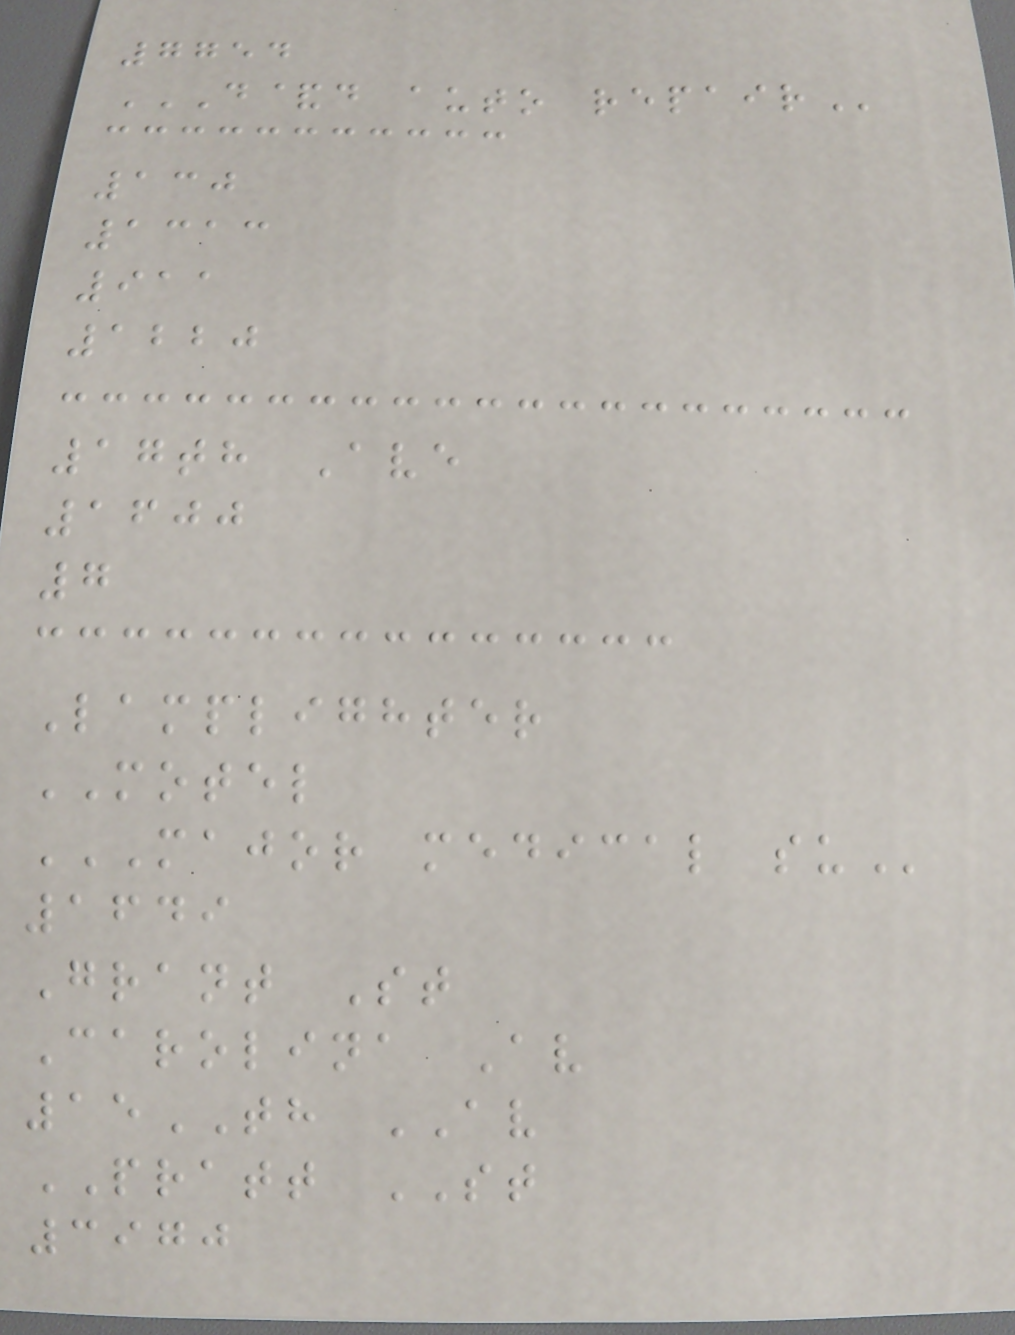7754
D&D AUTO REPAIR
130
1313
911
1220
17th Ave
1600
7
Lamplighter
MOTEL
MAJOR MEDICAL SU
1649
Grant St
Carolina Av
15TH AV
PRATT ST
3970
